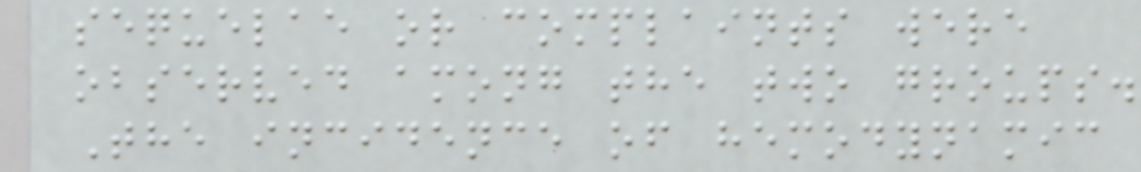sequelae or complaints were
observed among the two groups.
The incidence of hemodynamic
